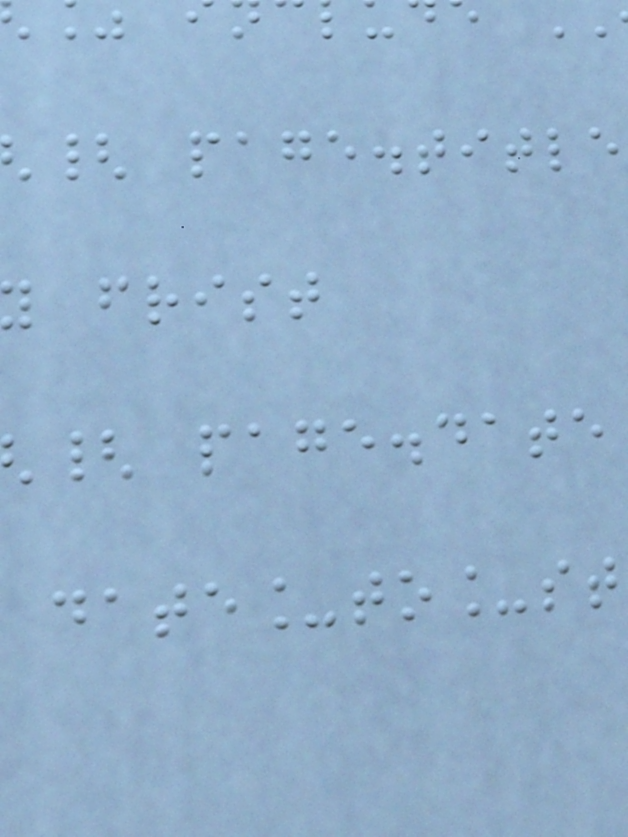{ page.title
frist
{ page.date
date_to_st
